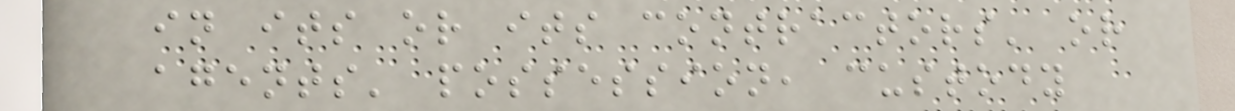in its or its contractors' or
agents' possession, custody
